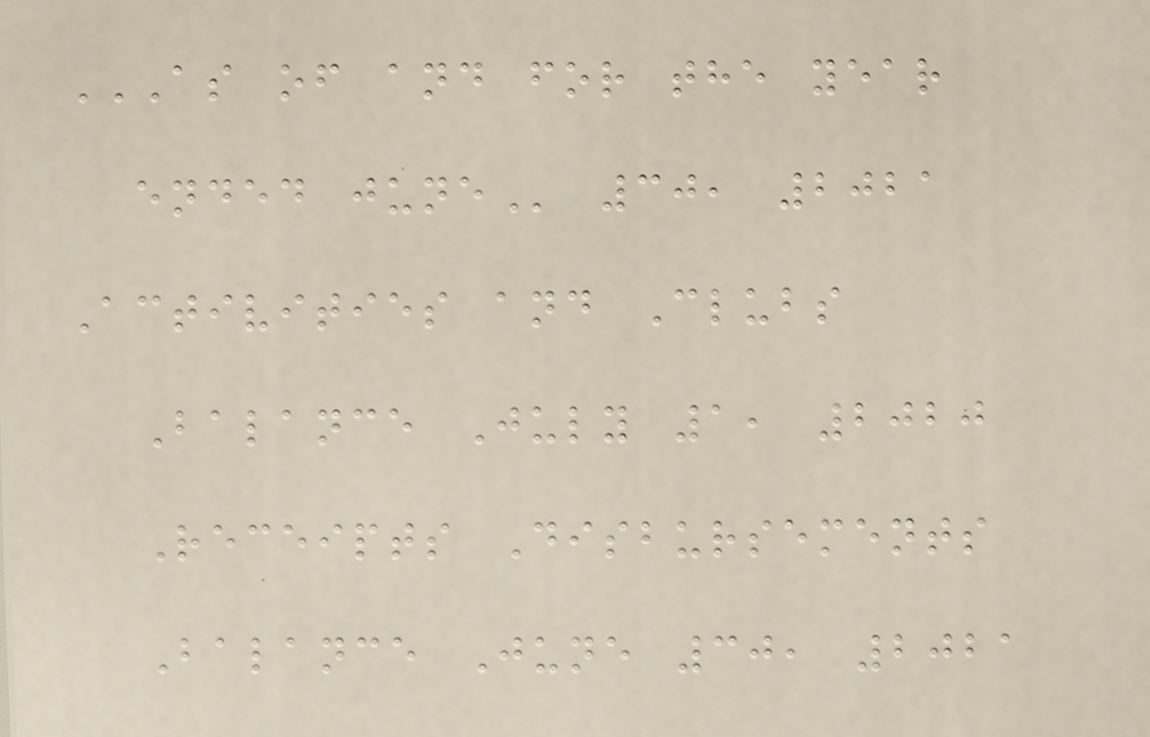AS OF AND FOR THE YEAR
ENDED JUNE 30, 2021
Activities and Clubs
Balance July 1, 2020
Receipts Disbursements
Balance June 30, 2021
